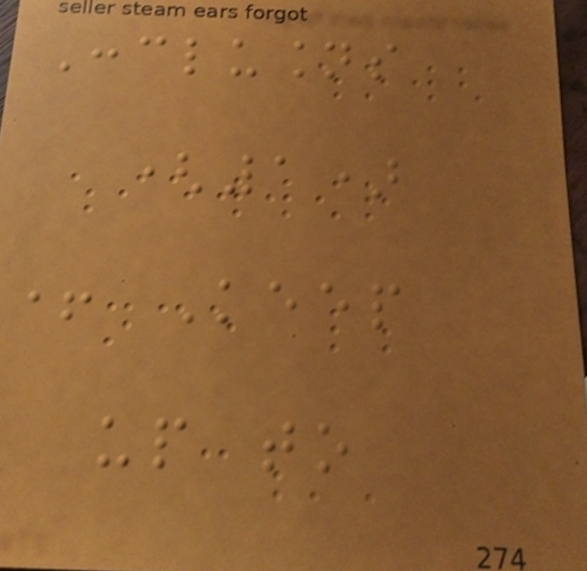Conclusions
(1)
+ Keep
up to
